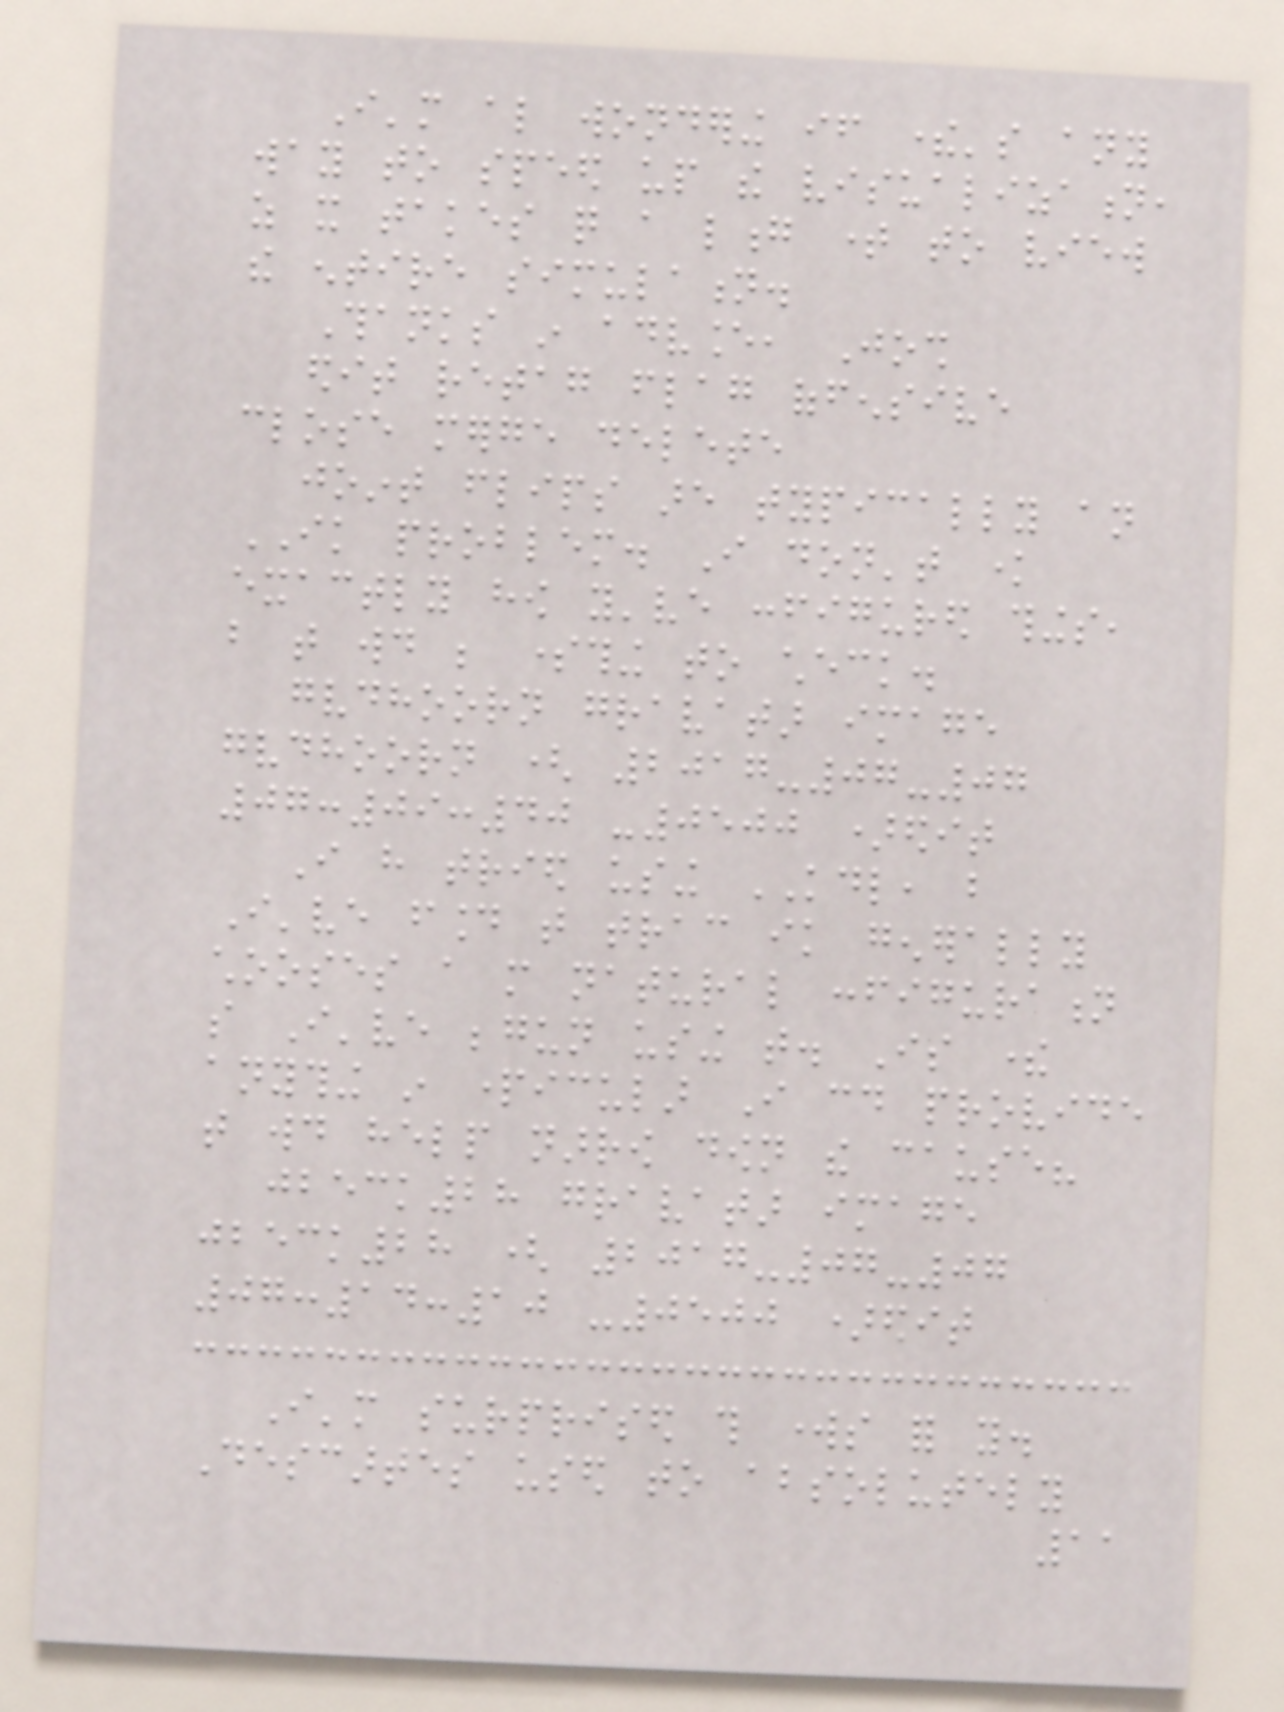I'm also wondering if there's any
way to speed up the visualization,
as it takes quite a long time to view
the entire simulation.
Thanks in advance, Josh
edit retag flag offensive
close merge delete
joint flips are typically an
IK problem. I don't know
exactly how you've configured things,
but that would be something to check.
gvdhoorn gravatar image
gvdhoorn ( 2017-07-07
07:09:40 -0500 )edit
I have tried using KDL, but
I've found that trac ik generally
chooses a more natural configuration
so I've begun using that. Is there
anything in particular I could provide
that would help narrow down the cause?
jbeck28 gravatar image
jbeck28 ( 2017-07-07
07:14:10 -0500 )edit
I'm surprised this works for you.
Descartes used to absolutely
11
